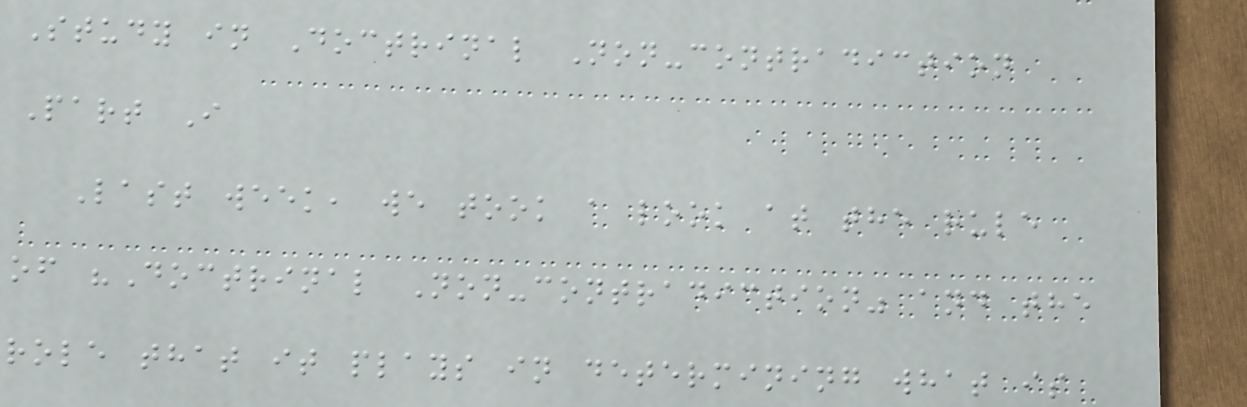Study in Doctrinal Non-contradiction
Part I
Last week, we took a look at the rule
of "Doctrinal Non-contradiction" and the
role that it plays in determining what is
